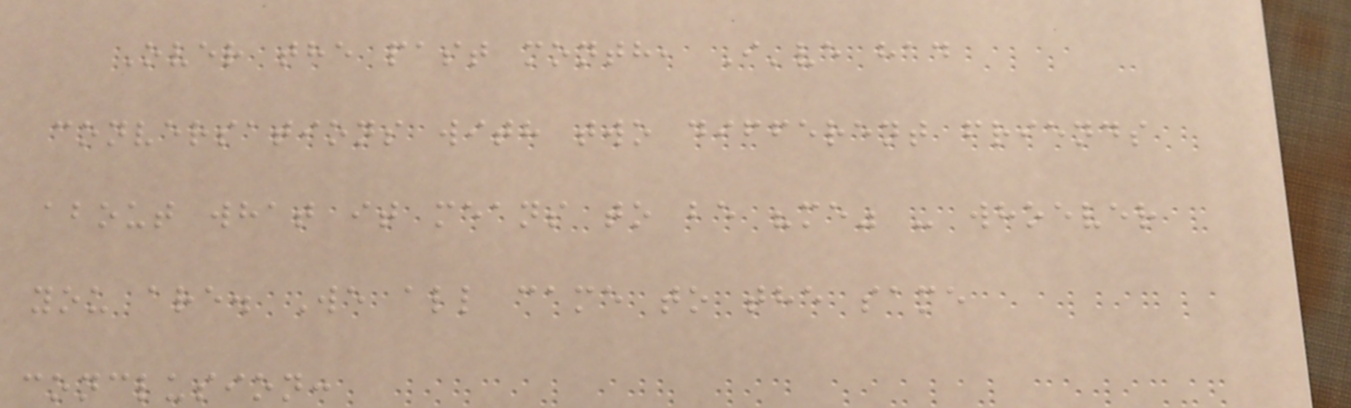Over the past month, I've had
conversations with two different friends
about what it means to be "me" - whoever
you are. We all came to the same
conclusion:
